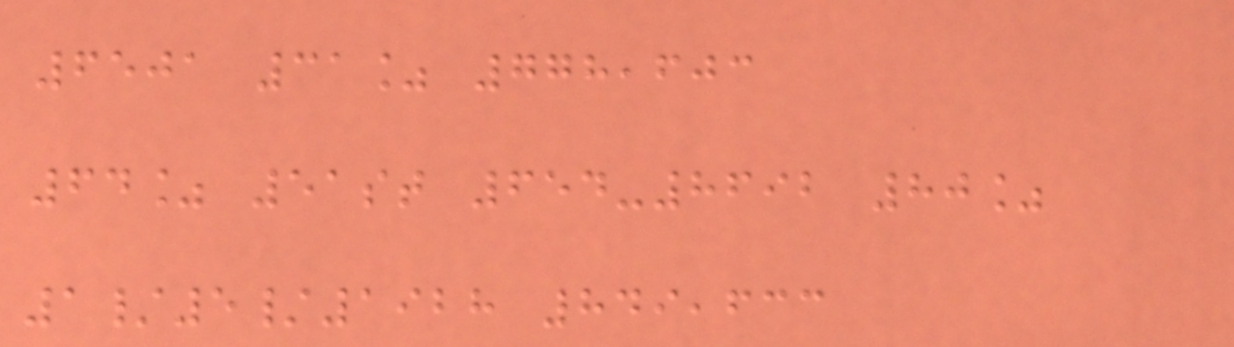6501 31% 778,603
64% 51st 654-8692 80%
1/5/1928 849,633
